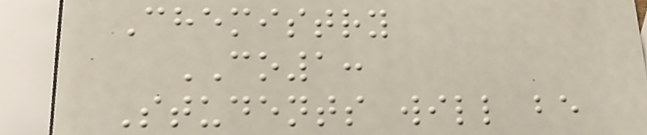Chemistry
CO1:
Students will be
